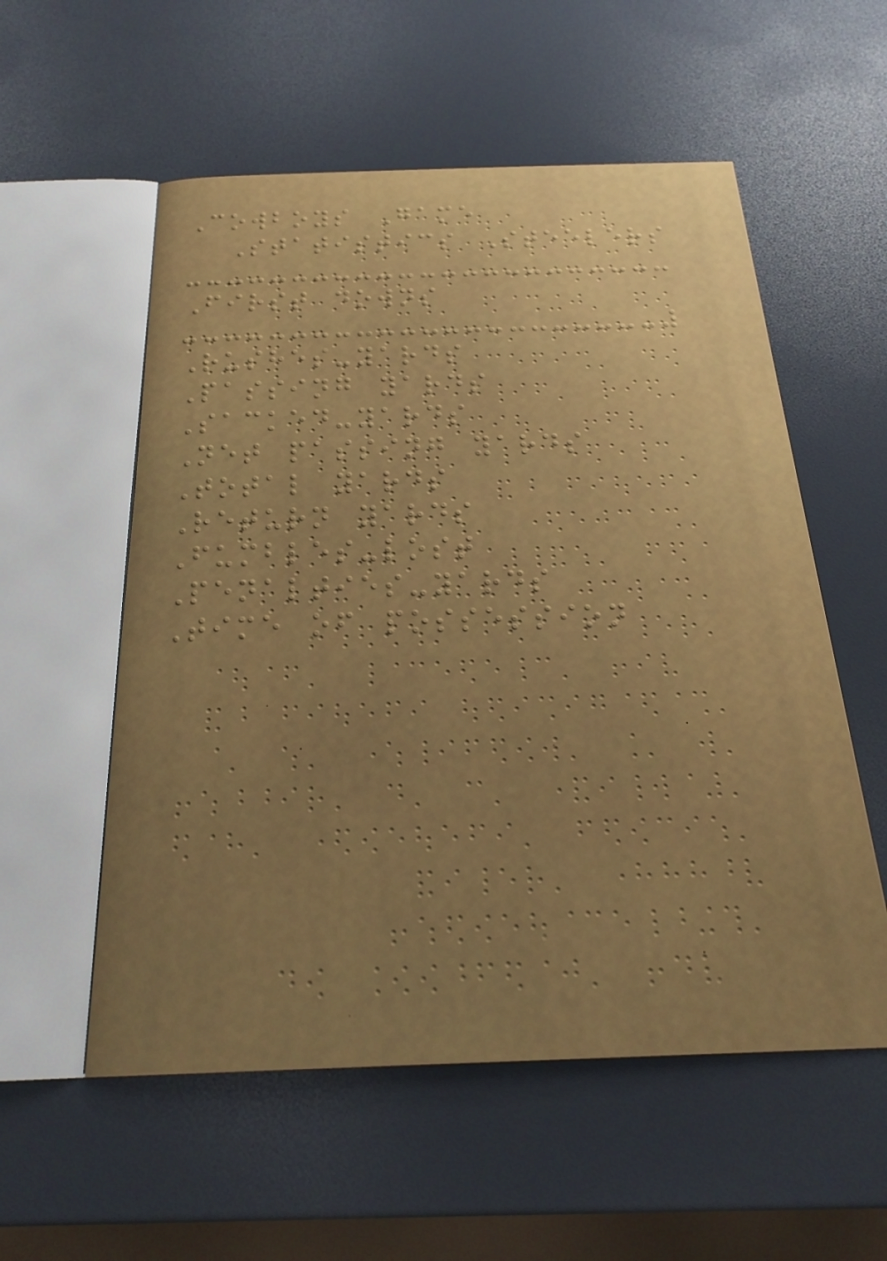Cowboys Game
Statistics Steelers
First downs
Rushes-yards
Passing yards
Sacked-yards
Net passing yards
Total yards
Return yards
Fumbles-lost
Penalties-yards
Time of possession
